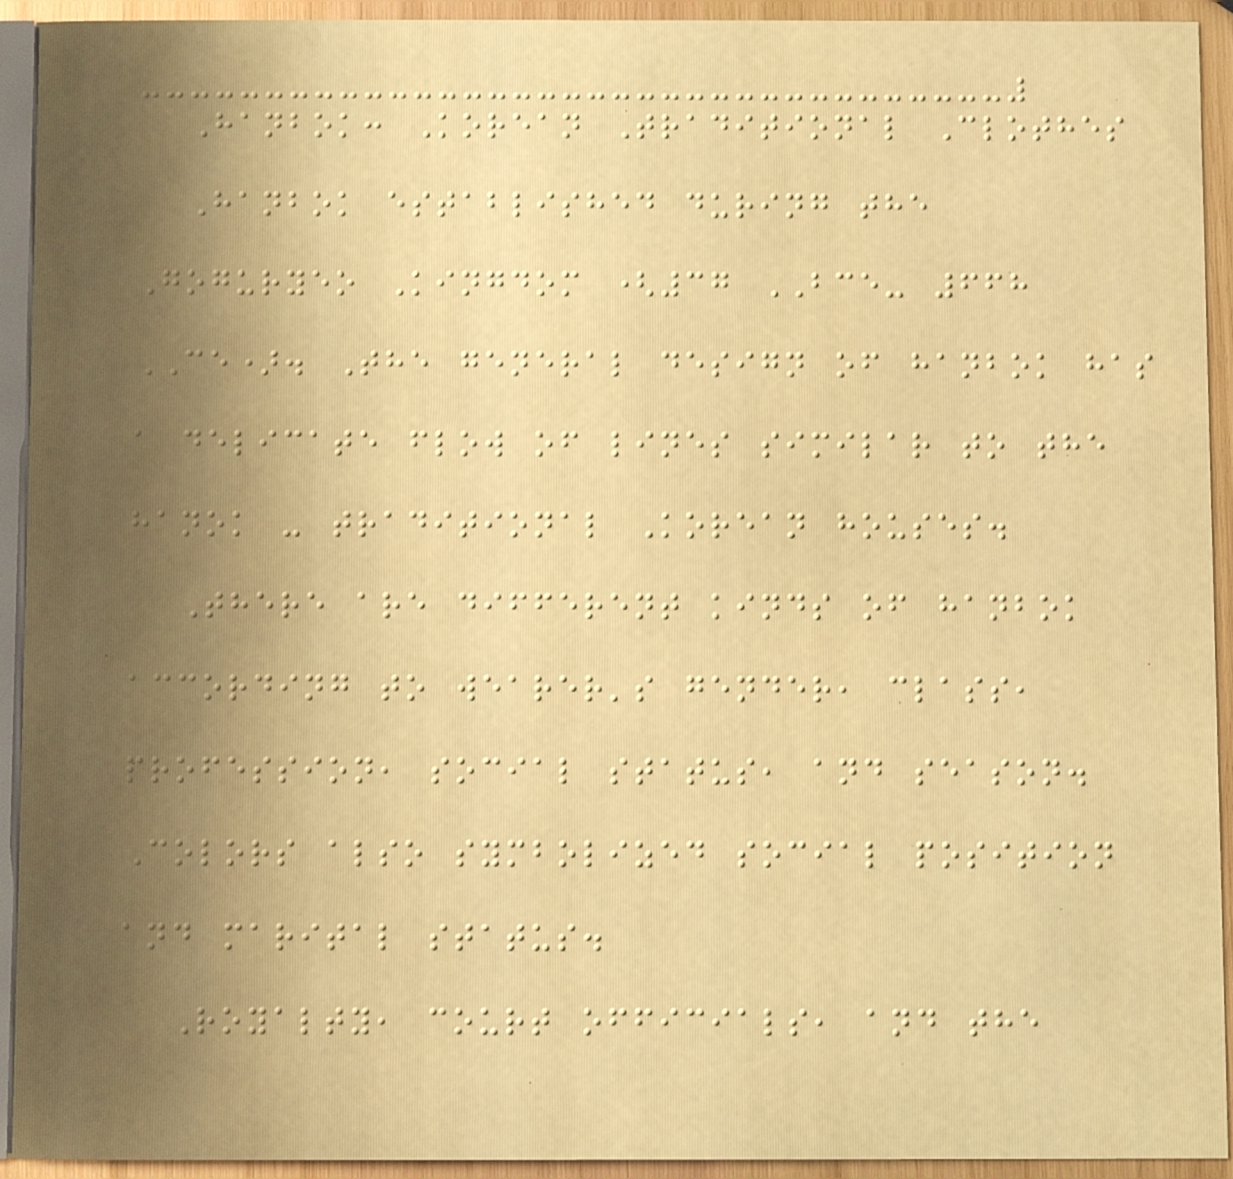Hanbok: Korean Traditional Clothes
Hanbok established during the
Goguryeo Kingdom (37 BCE- 668
CE). The general design of hanbok has
a delicate flow of lines similar to the
hanok - traditional Korean houses.
There are different kinds of hanbok
according to wearer's gender, class,
profession, social status, and season.
Colors also symbolized social position
and marital status.
Royalty, court officials, and the
